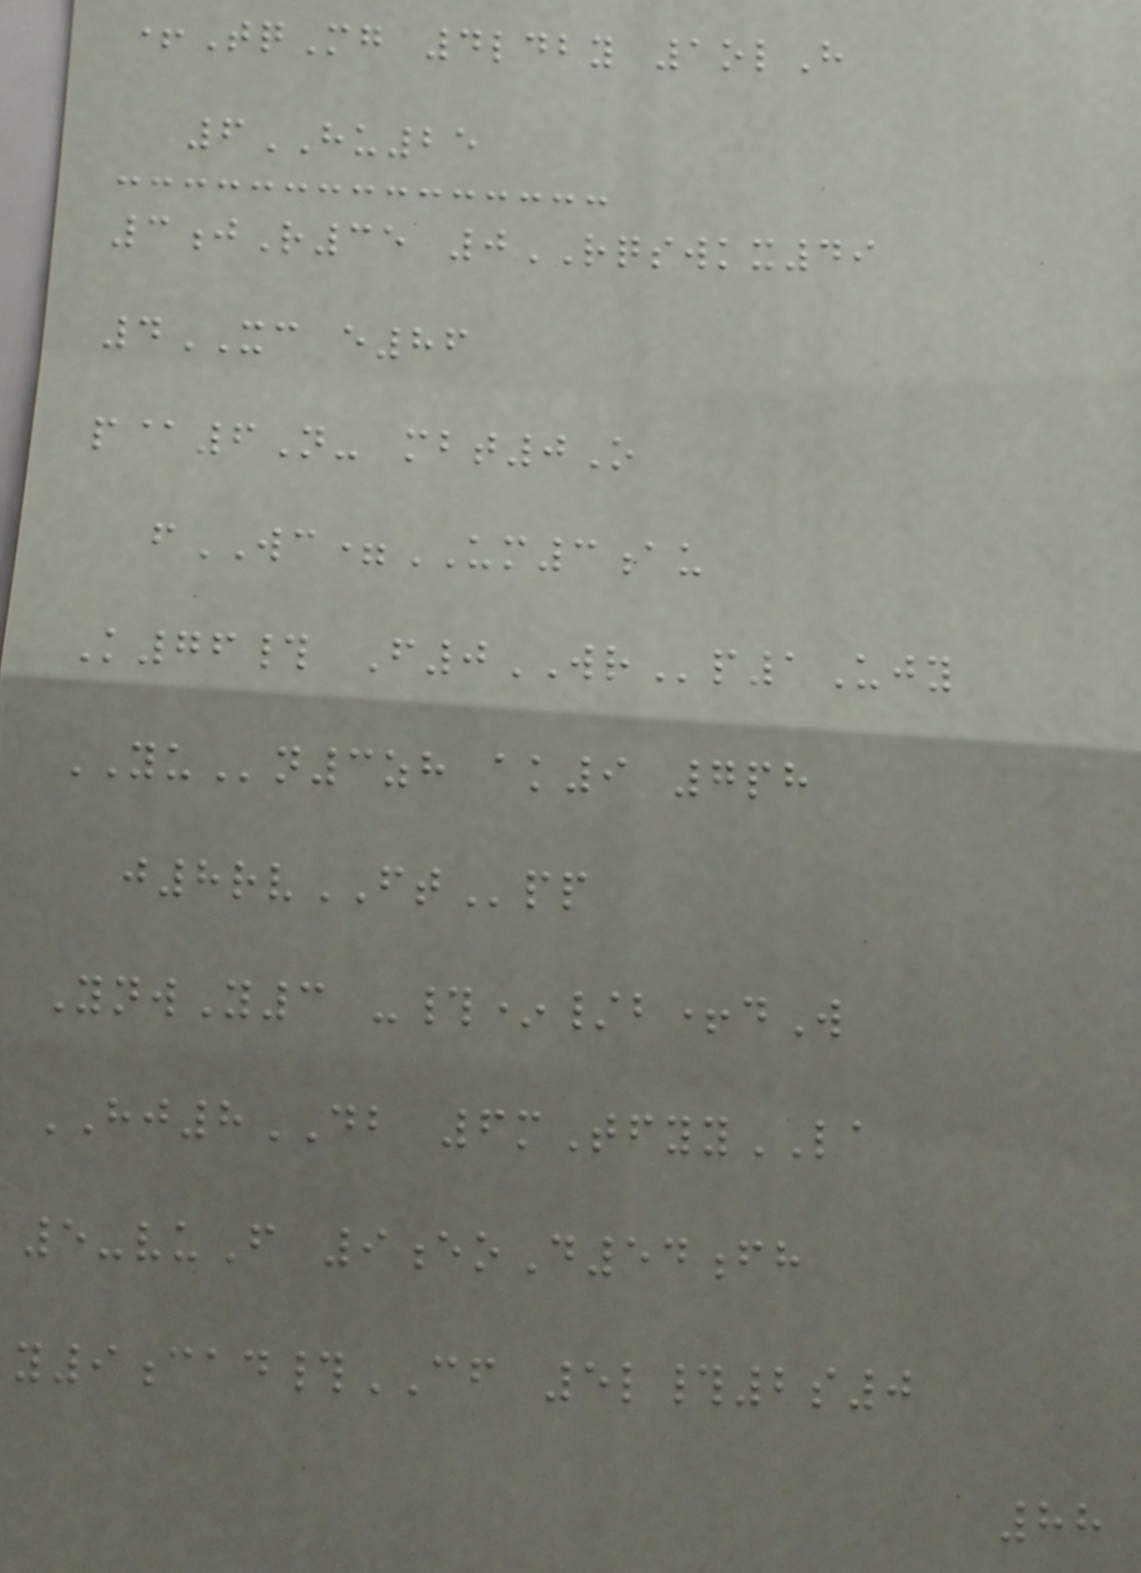+TqMg 4ldby 1olH
6HU25
3jR35 0RQSWKX49
4XC e86
p@6N- mbt0O
fWC=UM3au
K76# F0WRp1Ujy
YUn3zh ak9 7ph
j8rvFTpp
YnwY3 -#*/b+dW
HJ8DB 6mTfyyLA
5-vuF 9eoD54fh
y9cad#CF 5l#2s0
88
